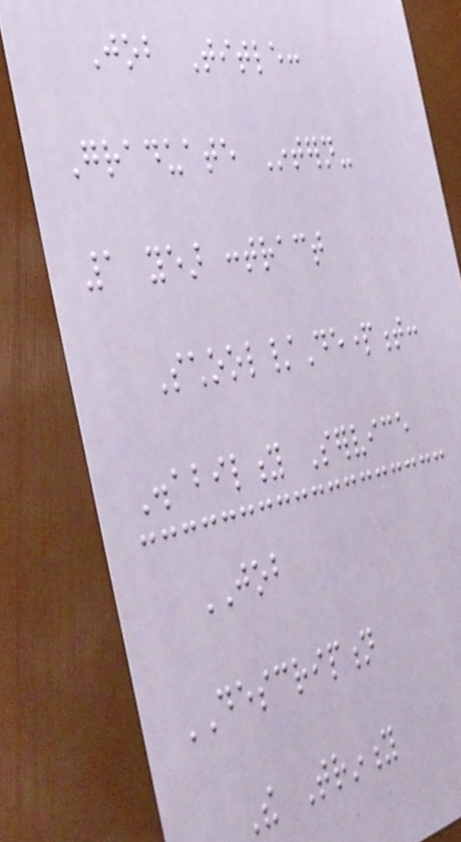Job Title:
Graduate Intern-
1 year contract
School/Department:
Disability Service
JOB
DESCRIPTION
The Trinity
